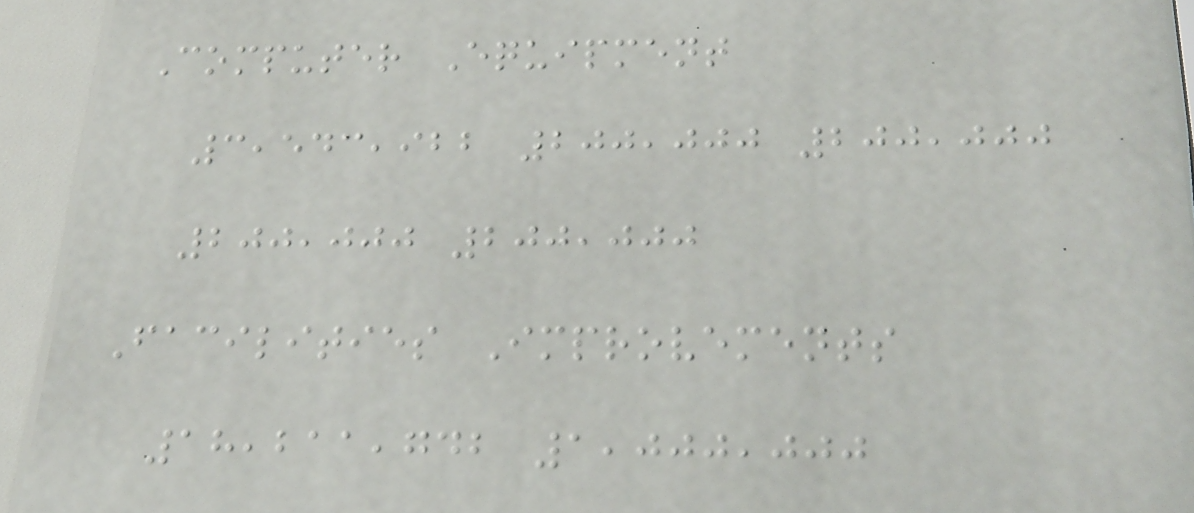Computer Equipment
3,543,922 200,000 200,000
200,000 200,000
Facilities Improvements
18,211,742 1,000,000
